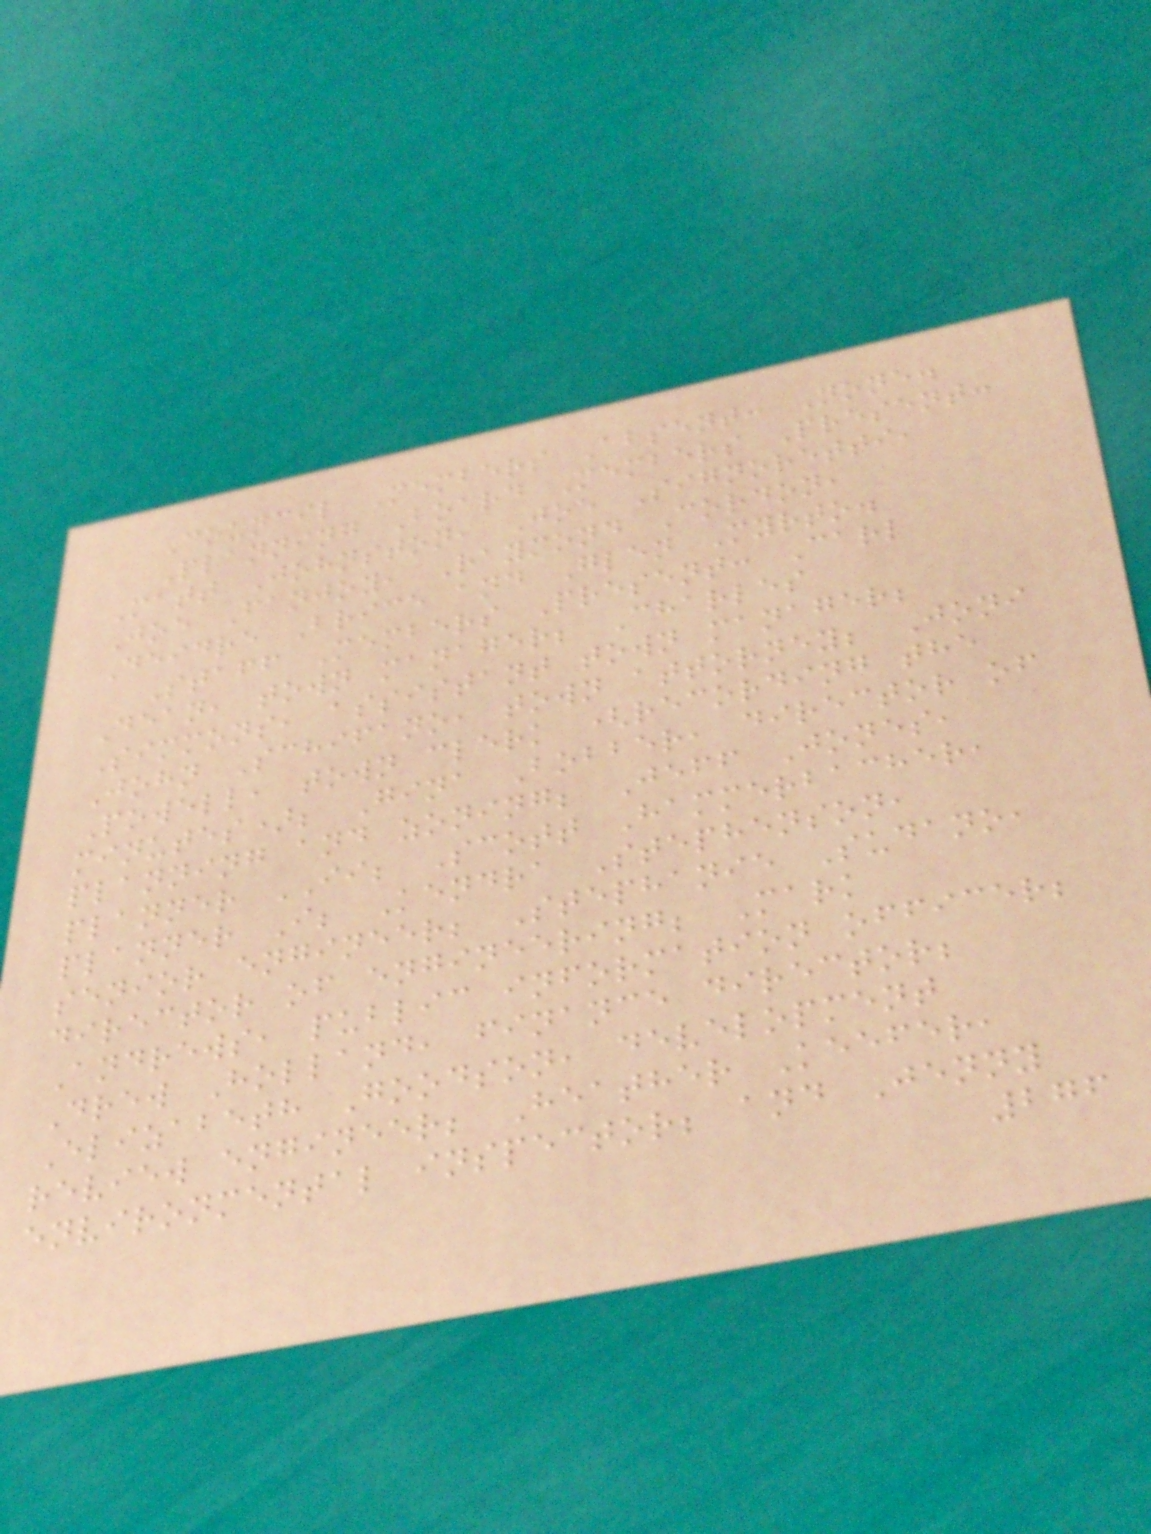Council Members Absent: None.
Planning Board Members Present:
Matt Johnston, Joe Signoretti,
Joe Fanjoy, Raymond Cordon,
Deidre Brice and Glen Myrto.
Staff Members Present: Carl
Dean, town manager; Charles
Simmons, assistant town manager;
John Schifano, town attorney; Joni
Powell, town clerk (recording the
minutes); Gina Bobber, director of
planning and zoning; Jeff Jones,
planner II; Scott Hammerbacher,
planner I; Kendra Stephenson,
senior engineer; Stephanie Sudano,
director of engineering; Mark
Andrews, public information officer;
Drew Holland, finance director;
Elizabeth Goodson, development
review engineer; Heather Keefer,
environmental inspector; and Jenny
276
